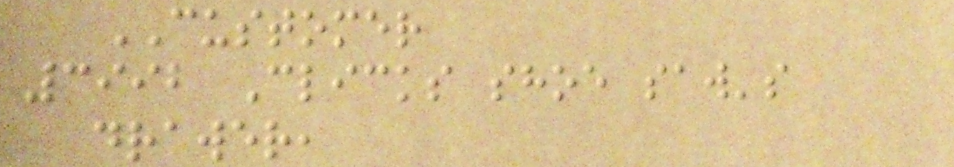CUSTOMER
3992 Clicks shoe saw's
drawer,
